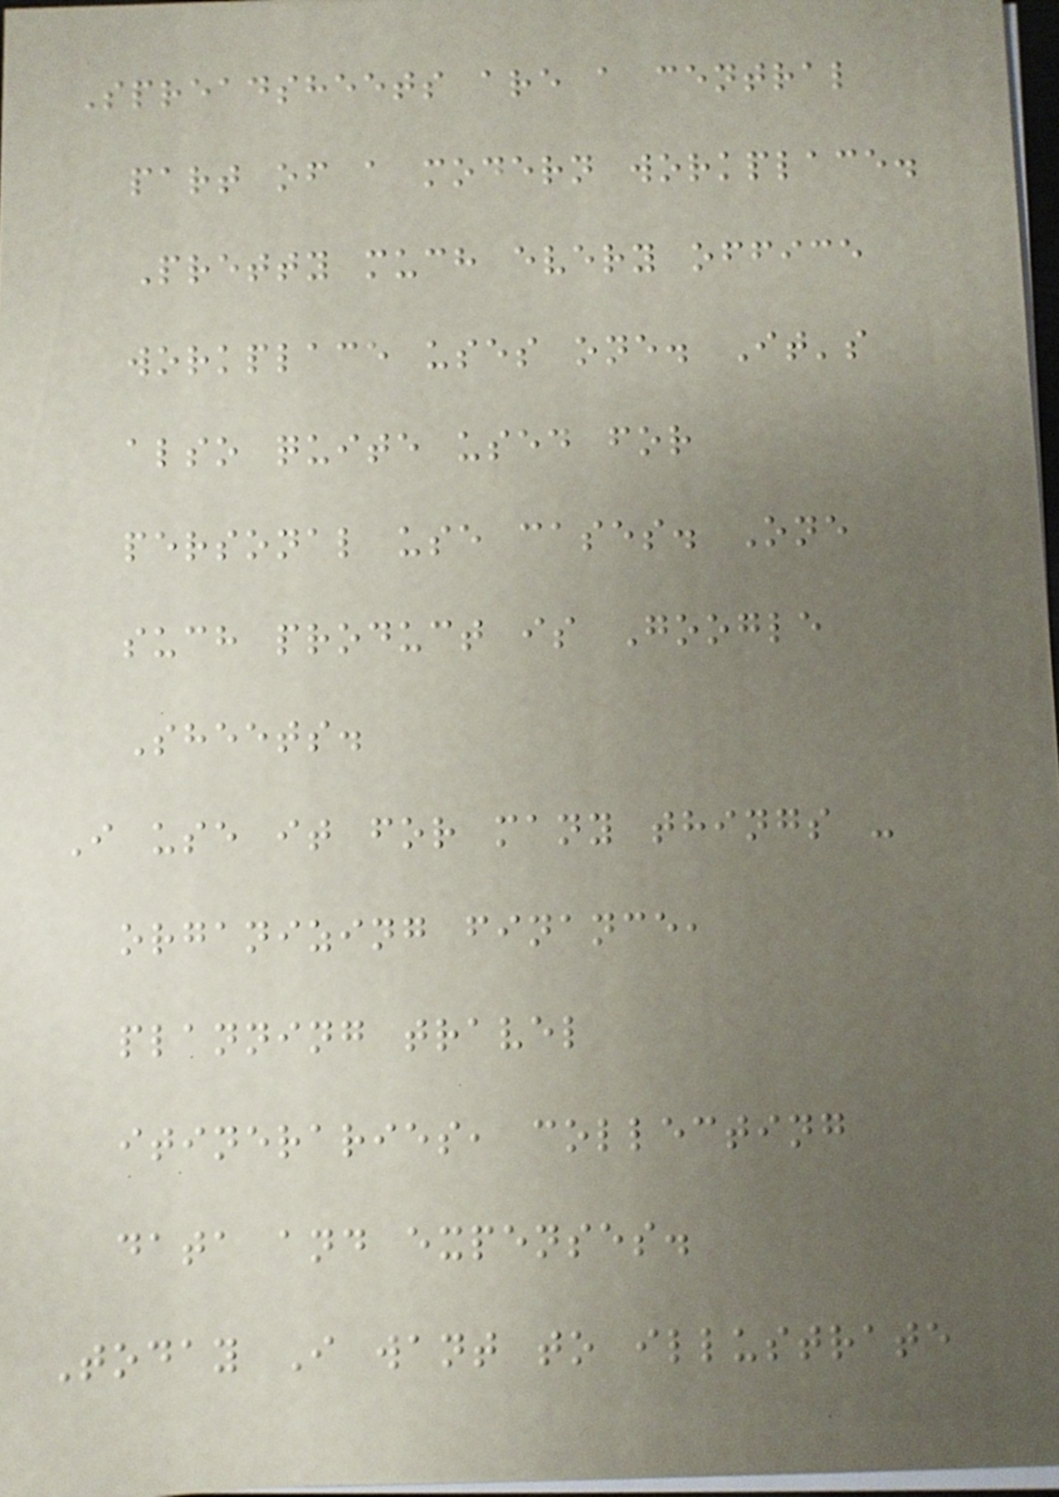Spreadsheets are a central
part of a modern workplace.
Pretty much every office
workplace uses one. It's
also quite used for
personal use cases. One
such product is Google
Sheets.
I use it for many things -
organizing finance,
planning travel
itineraries, collecting
data and expenses.
Today I want to illustrate
